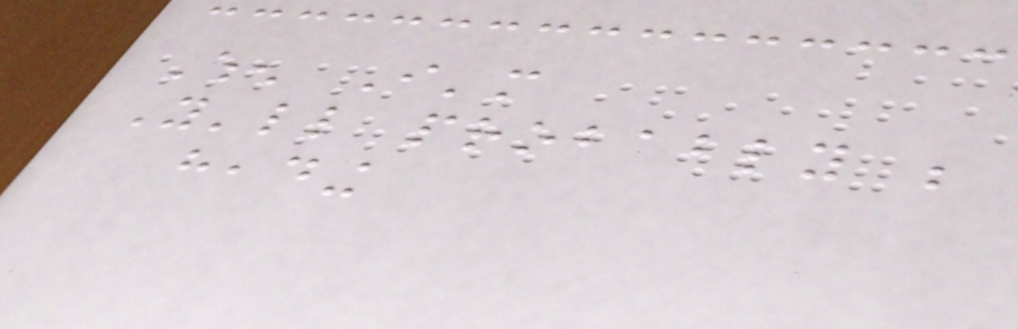When I'm
You'll probably be
heading
